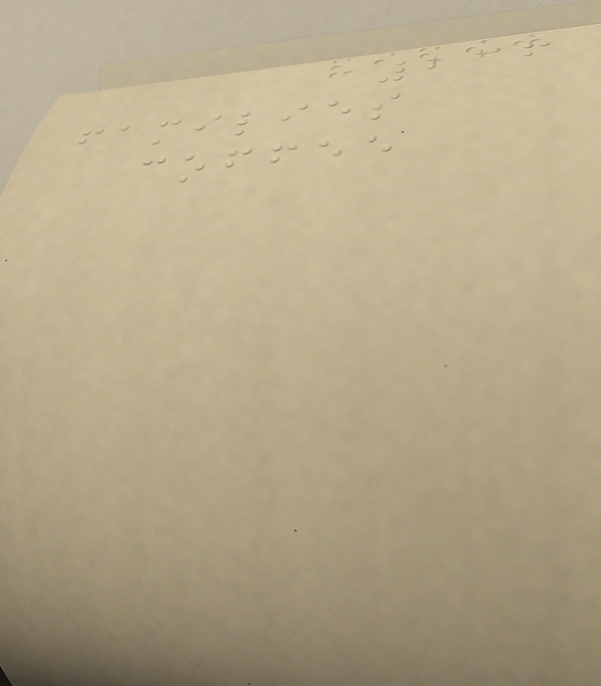236
families
coffee
